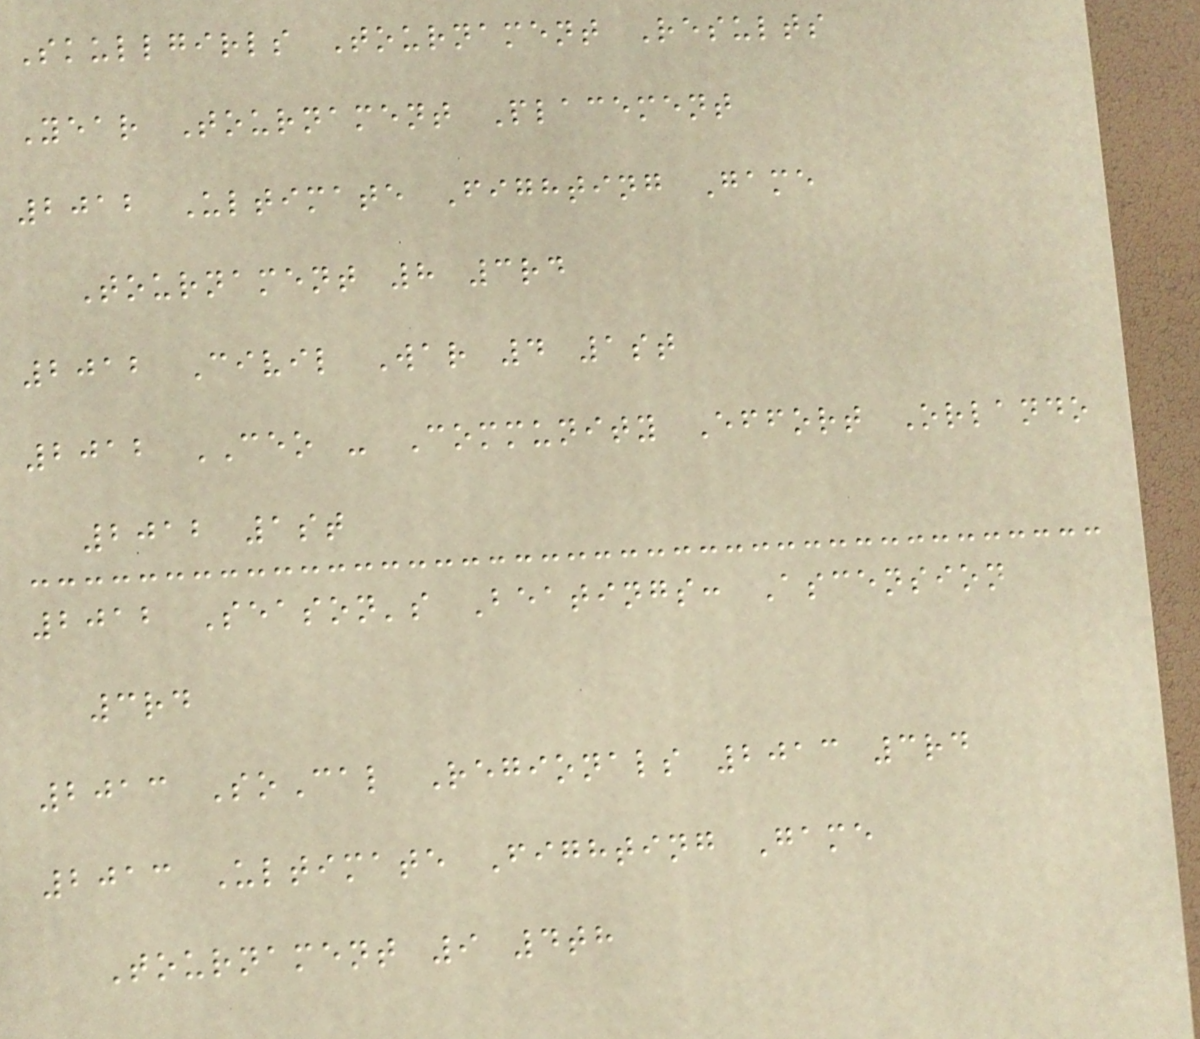Skullgirls Tournament Results
Year Tournament Placement
2012 Ultimate Fighting Game
Tournament 8 3rd
2012 Civil War 4 1st
2012 CEO - Community Effort Orlando
2012 1st
2012 Season's Beatings: Ascension
3rd
2013 SoCal Regionals 2013 3rd
2013 Ultimate Fighting Game
Tournament 9 4th
